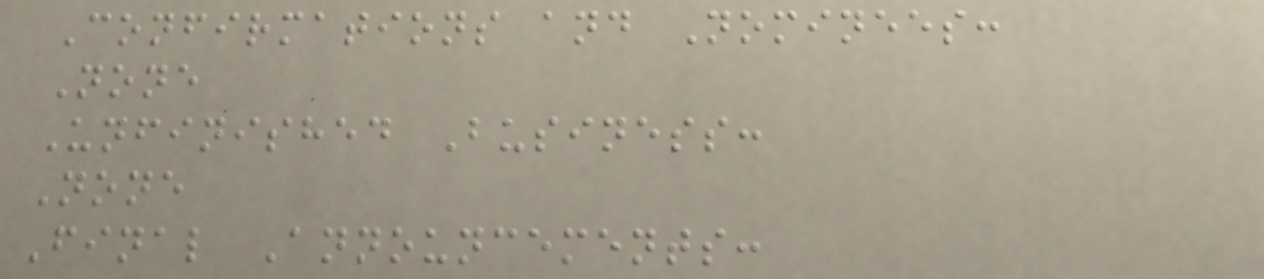Confirmations and Nominees:
None
Unfinished Business:
None
Final Announcements:
